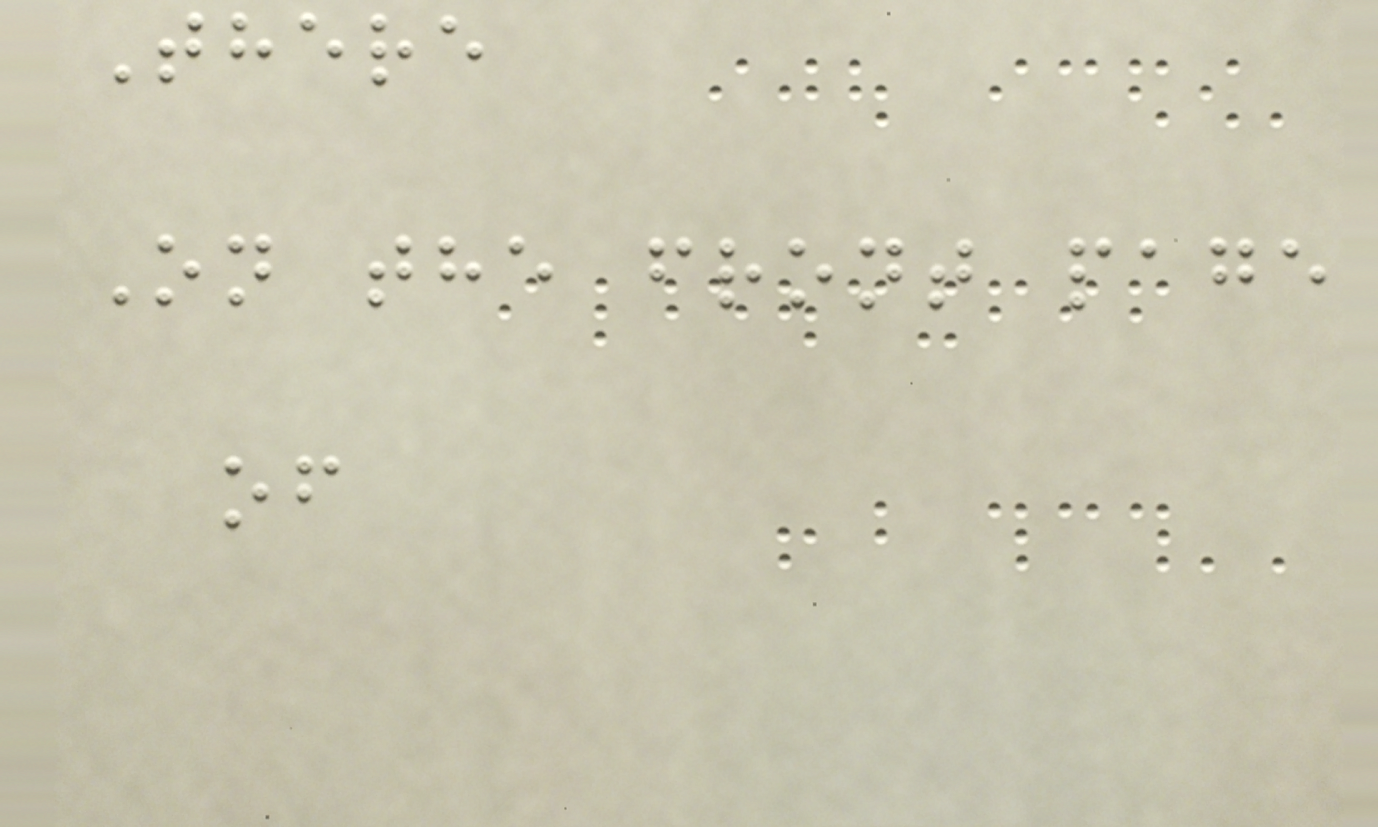There
On the front page
of
